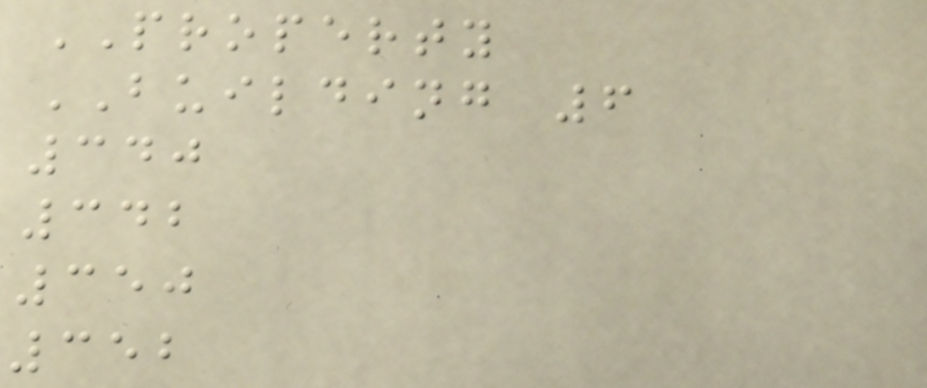PROPERTY
BUILDING 6
340
342
350
352
